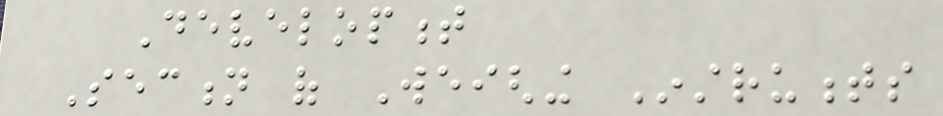Development
Section of Weighing Instruments
